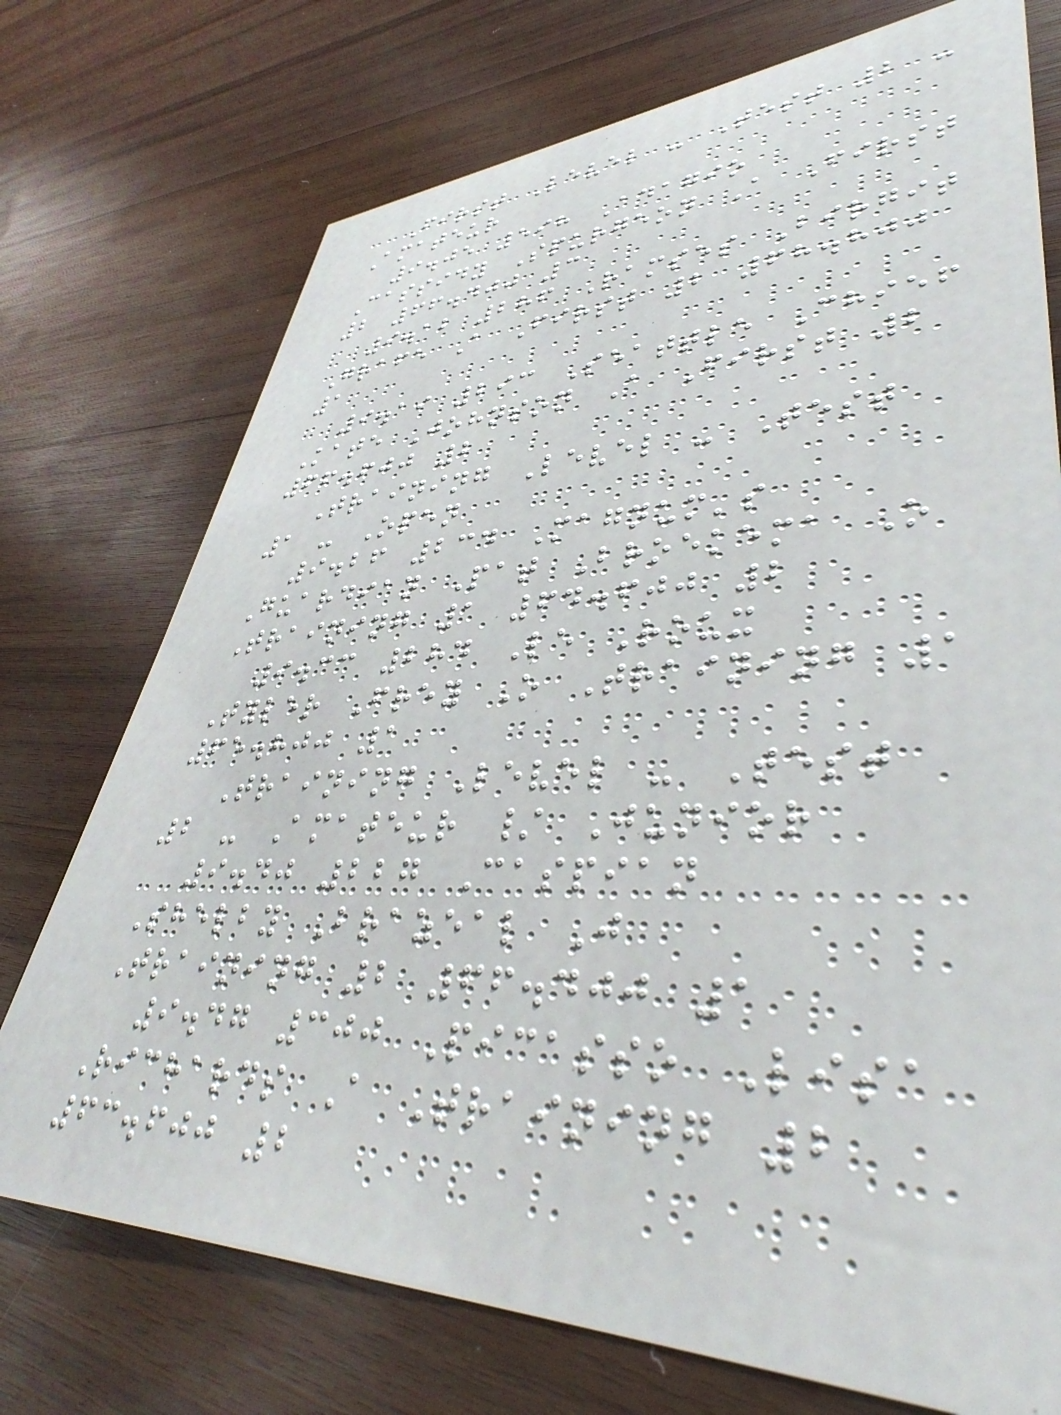First Level - Test 2 -
Amateur
9.05 598 Adagio
Cassidy Spurgeon A First
2 66.400 3
9.12 286 Ramses Birgit
Grafe A First 2 68.800
1
9.19 293 Seattle Chief
Kate Johnson A First 2
66.600 2
Training Level - Test
1 - Open
9.26 234 Magnum's
Guardian Pat Broekema O
Training 1 64.600 2
9.33 284 Le Roux
Tyler Frey O Training 1
65.800 1
Training Level - Test
2 - Amateur / Junior
9.40 227 Caspian
Shelby Brazeal J
Training 2 66.400 1
9.47 300 Picasso Lisa
Richards A Training 2
63.600 2
